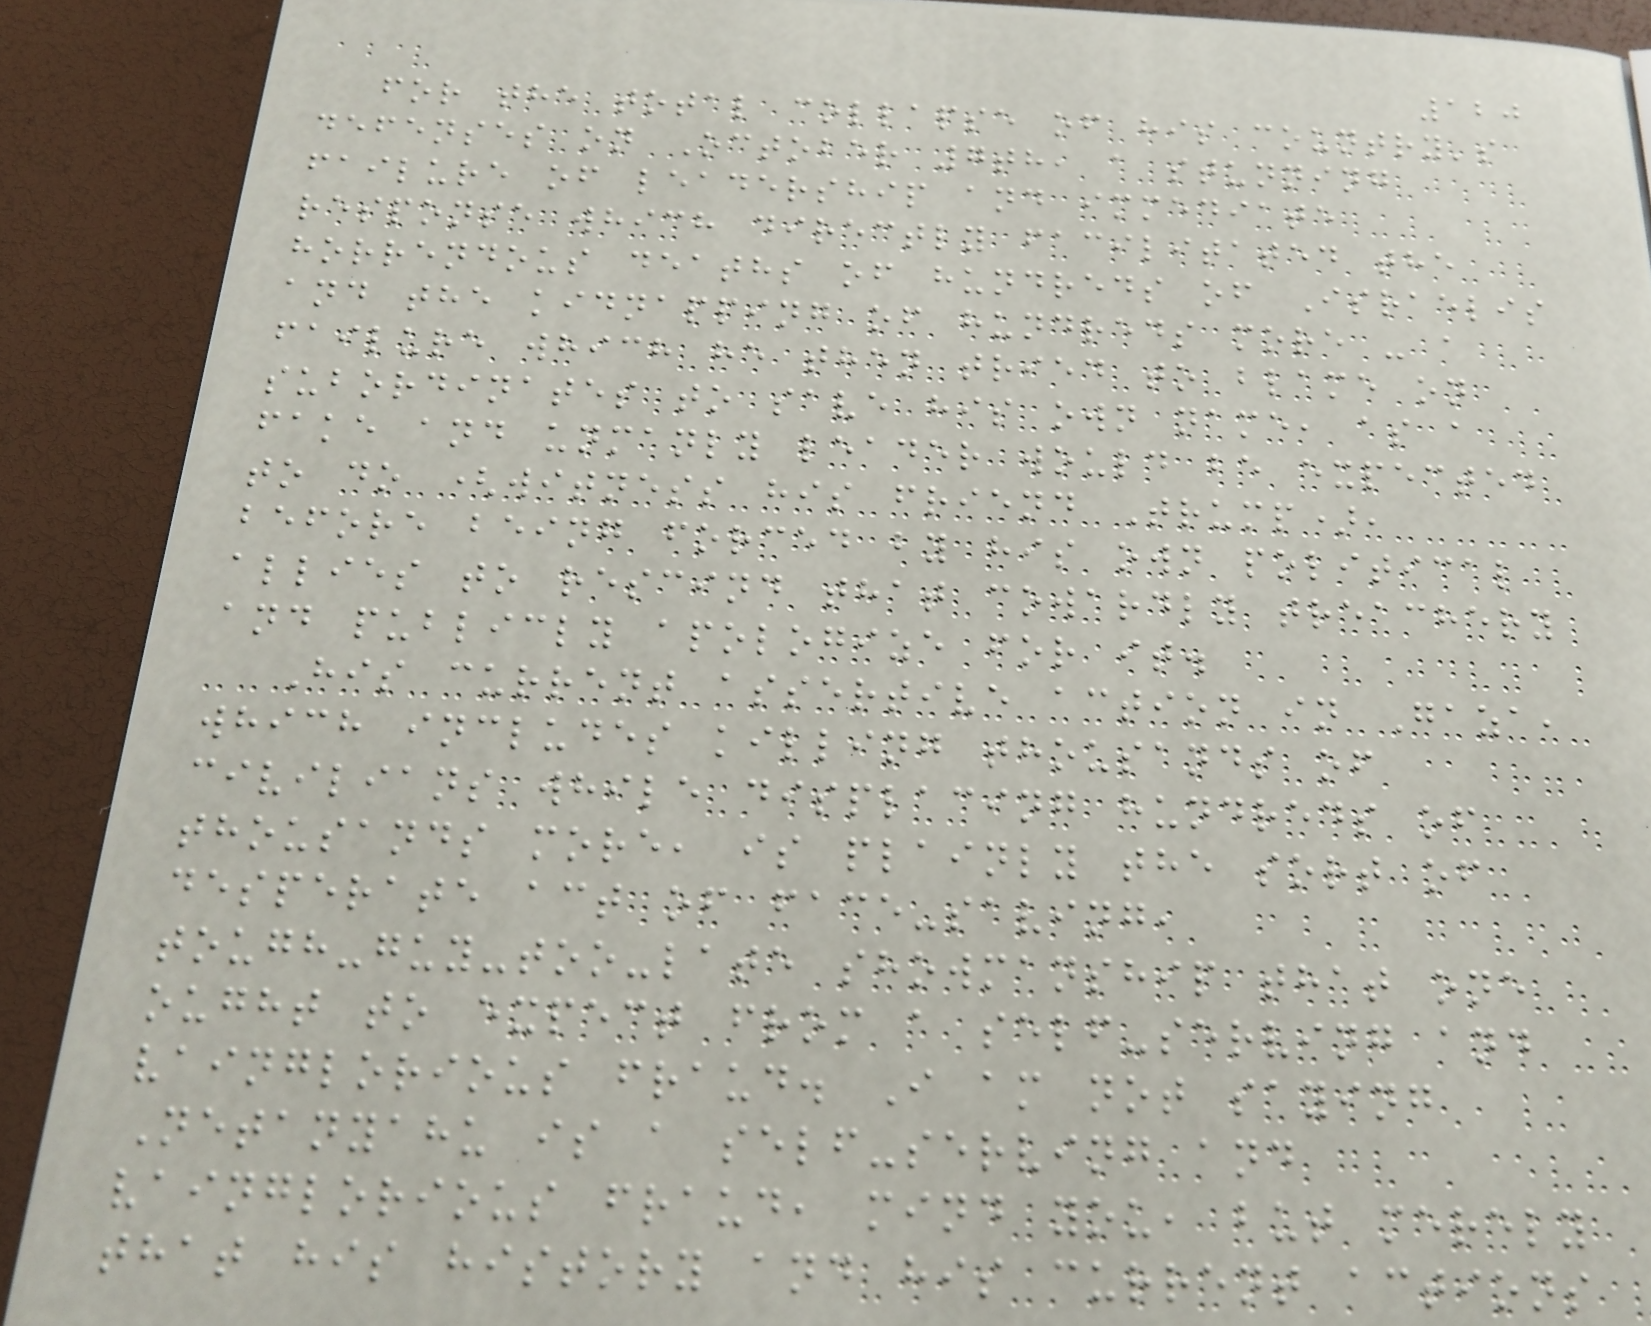120
for the total collapse of his country's
defenses on October 7th, a stunning
failure of leadership and immediate
response which directly facilitated the
horrendous deaths of hundreds of Israelis
and the kidnapping of hundreds more - a
failure which he then tried to blame on
subordinates to save his own name, as a
fake and unmanly leader would be expected
to do (witness his friend Trump),
before being forced by his own political
allies to rescind that cowardly treachery
and publicly apologize for it.
His current assertive action in Gaza,
which includes killing thousands of
civilians while displacing hundreds of
thousands more, is plainly the sort of
desperate act of face-saving,
tough-guy-too-late showmanship that one
ought to expect from a self-serving and
vainglorious fraud. I am not saying
Netanyahu is a self-serving and
vainglorious fraud, mind you, but merely
that his history and his current actions
